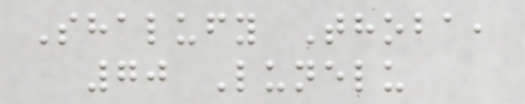Shalufy Thoba,
70 Lunelu
